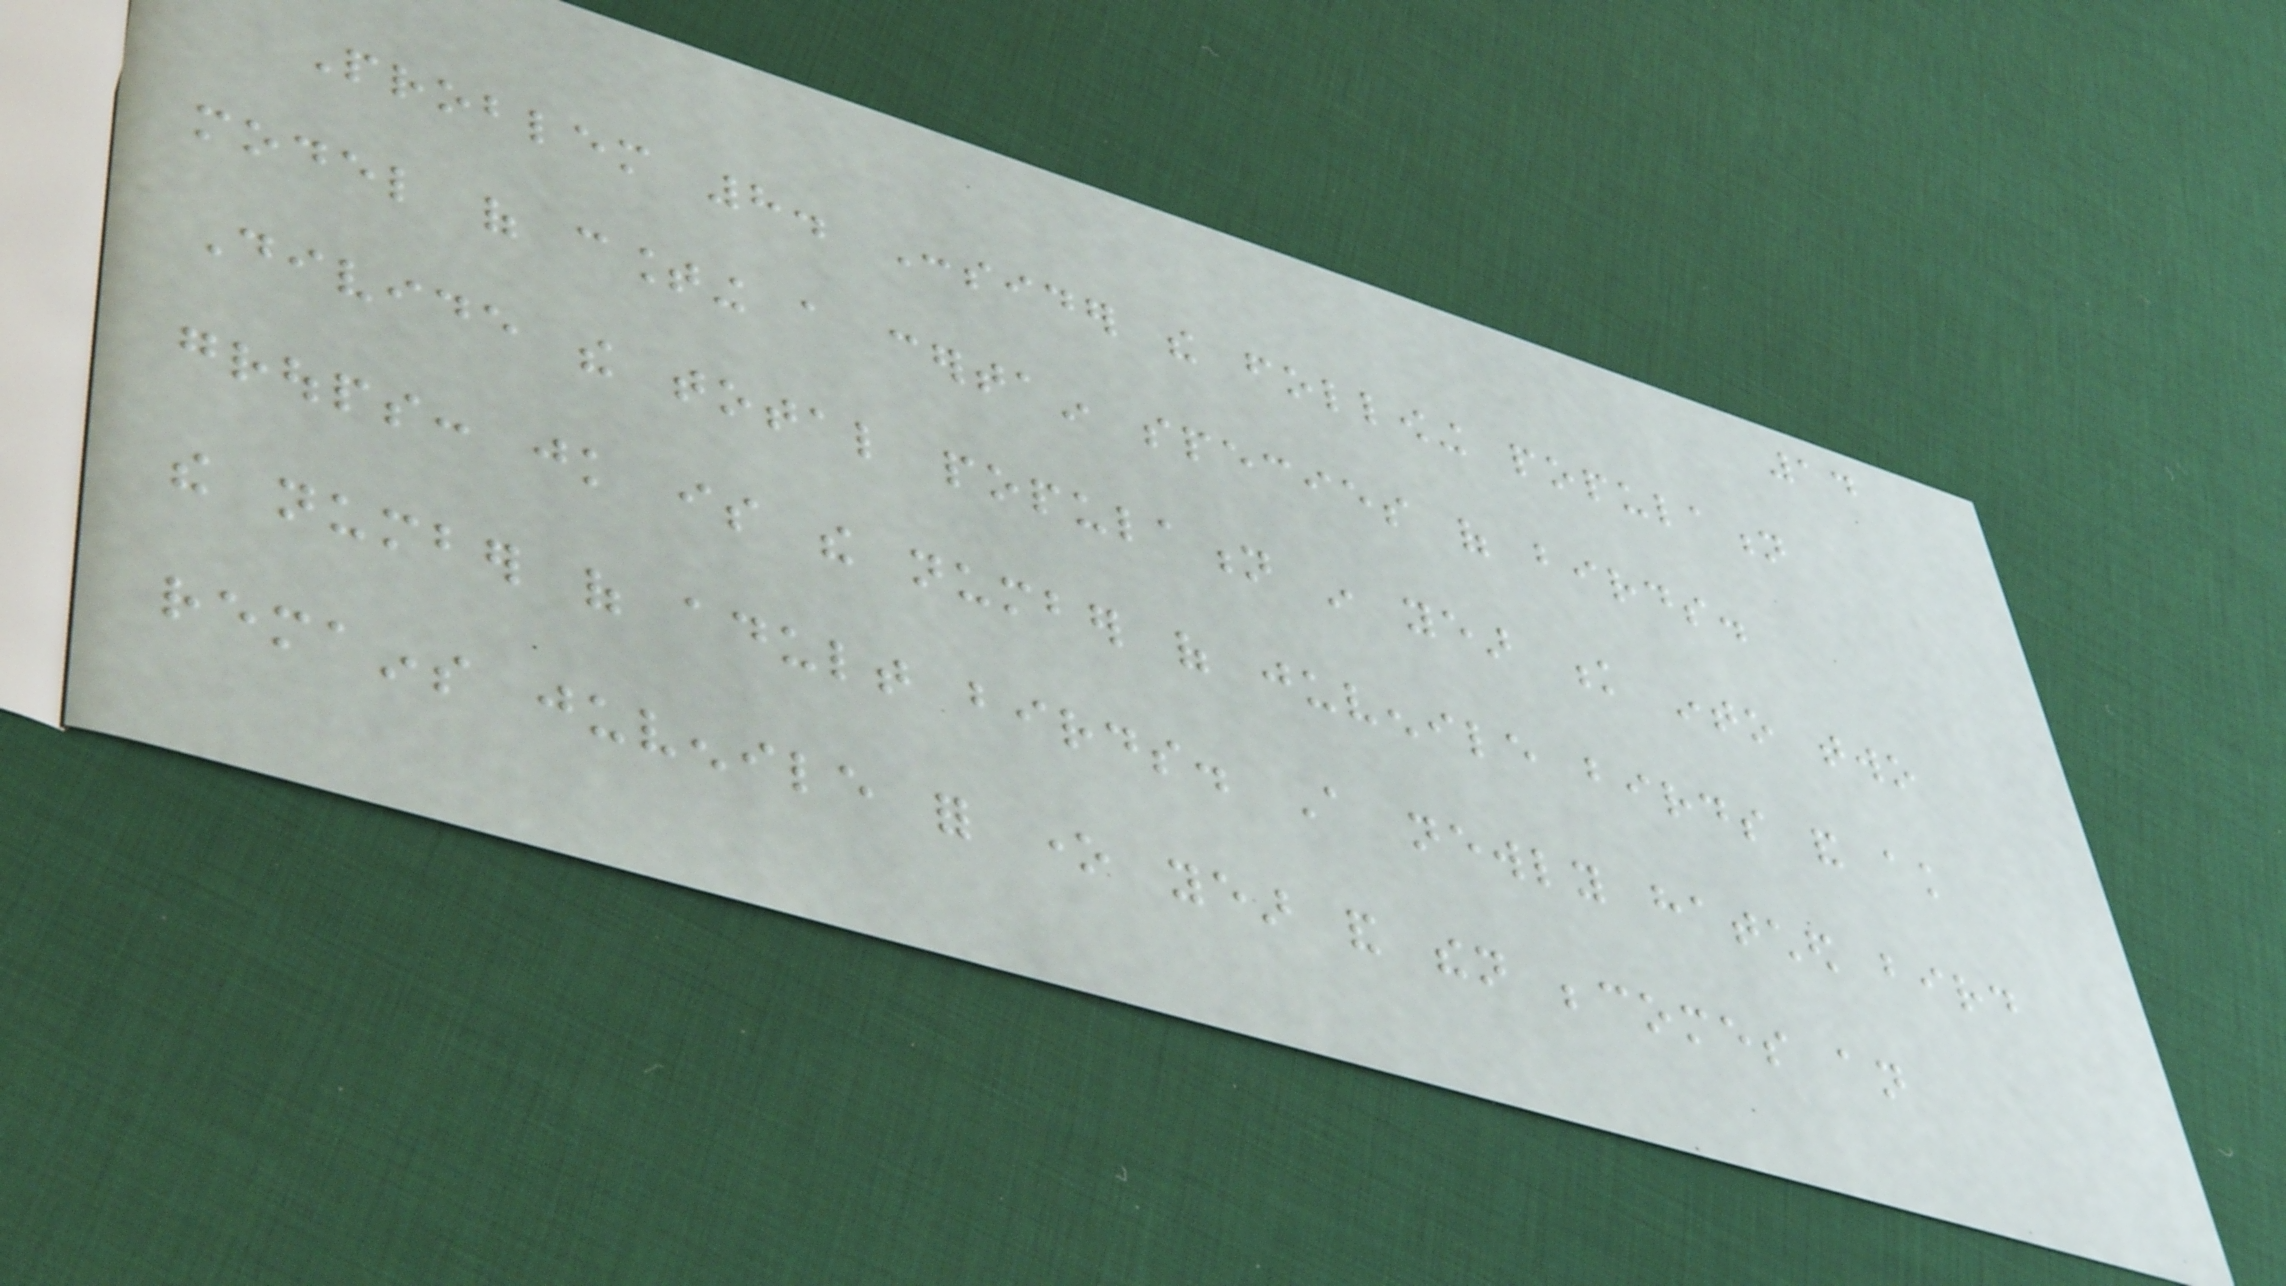14
Problem 8. Consider the following population
model of counting a certain species of birds.
Divide the total population in year k into two
groups: jk is the number of juvenile birds and ak
the number of adult birds. A newly hatched bird
remains juvenile for one year and then becomes an
